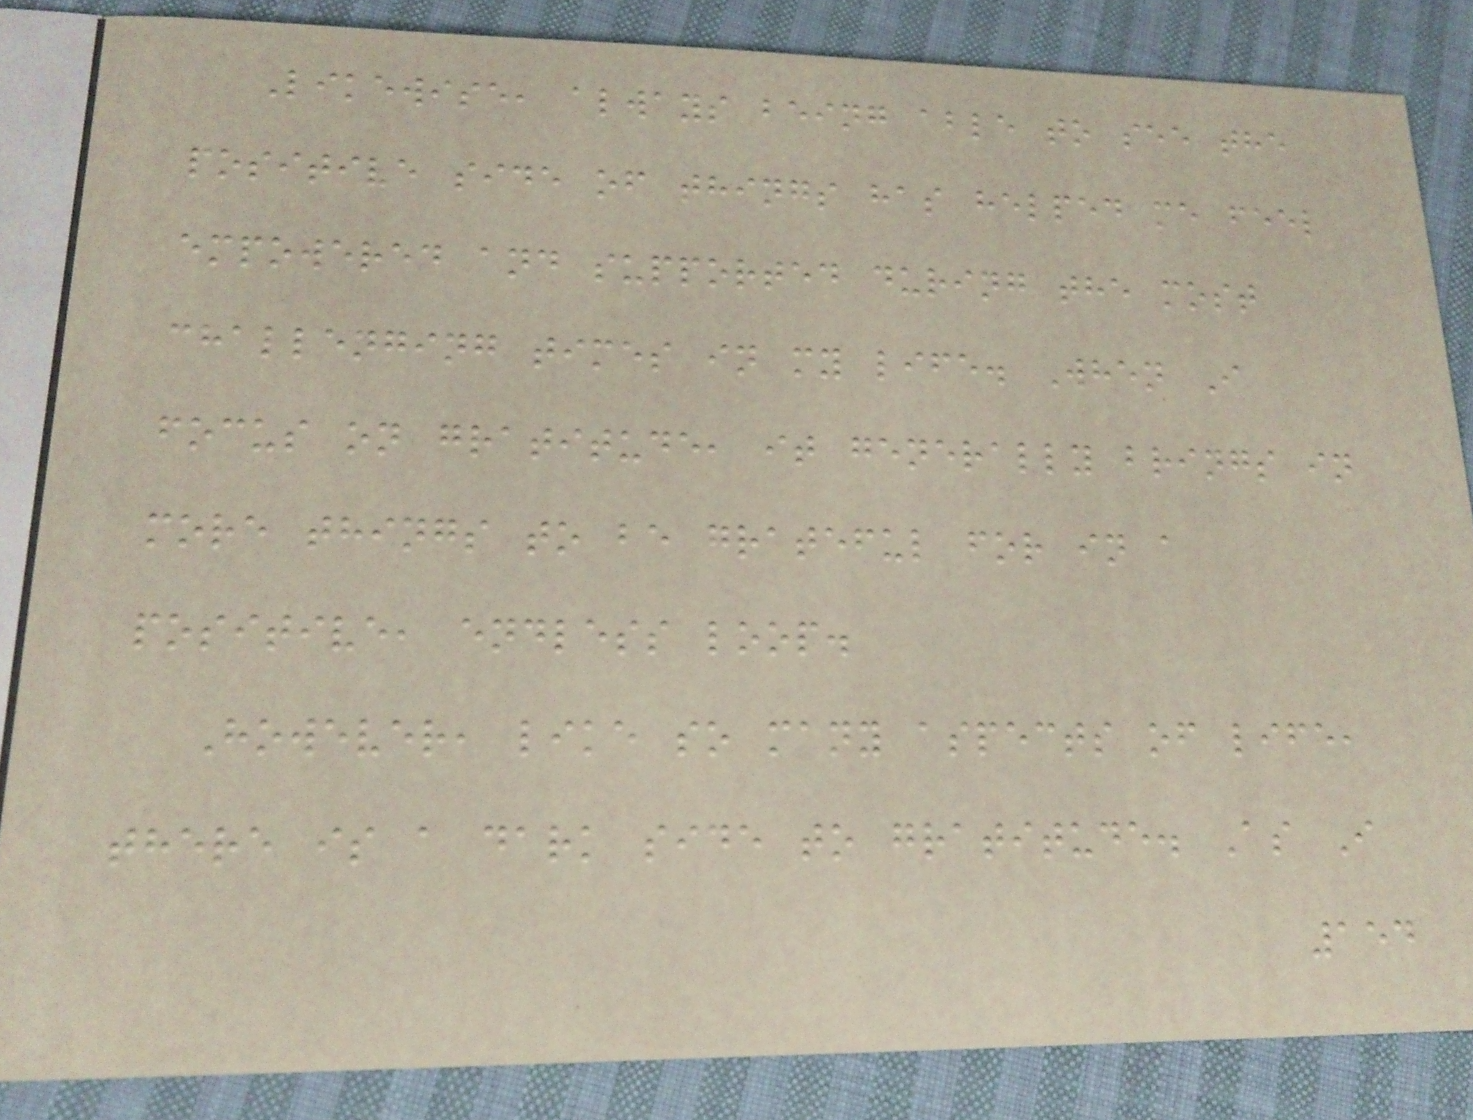Likewise, always being able to see the
positive side of things has helped me feel
empowered and supported during the most
challenging times in my life. When I
focus on gratitude, it generally brings in
more things to be grateful for in a
positive, endless loop.
However, like so many aspects of life,
there is a dark side to gratitude. As I
154
